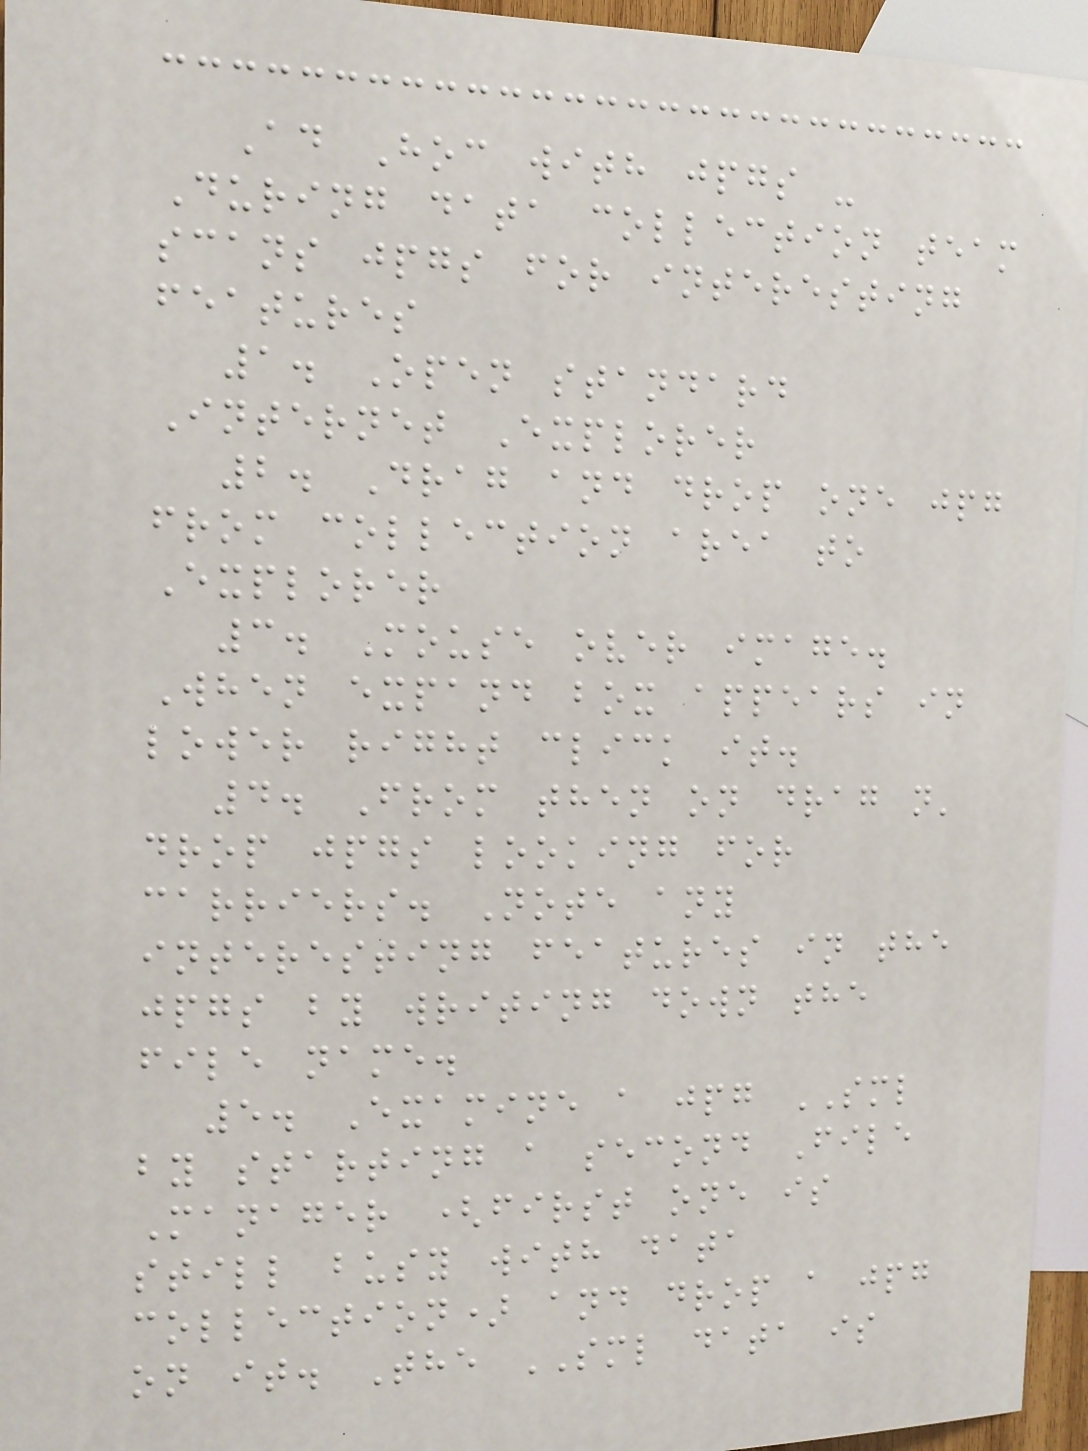Ad Hoc with jpgs -
During data collection team
scans jpgs for interesting
features
1. Open standard
Internet Explorer
2. Drag and drop one jpg
from collection area to
Explorer
3. Mouse over image.
When expand box appears in
lower right click it.
4. From then on drag n'
drop jpgs looking for
carriers. Note any
interesting features in the
jpgs by writing down the
file name.
5. Examine a jpg SML
by starting a second File
Manager (first one is
still busy with data
collection) and drop a jpg
on it. The SML data is
